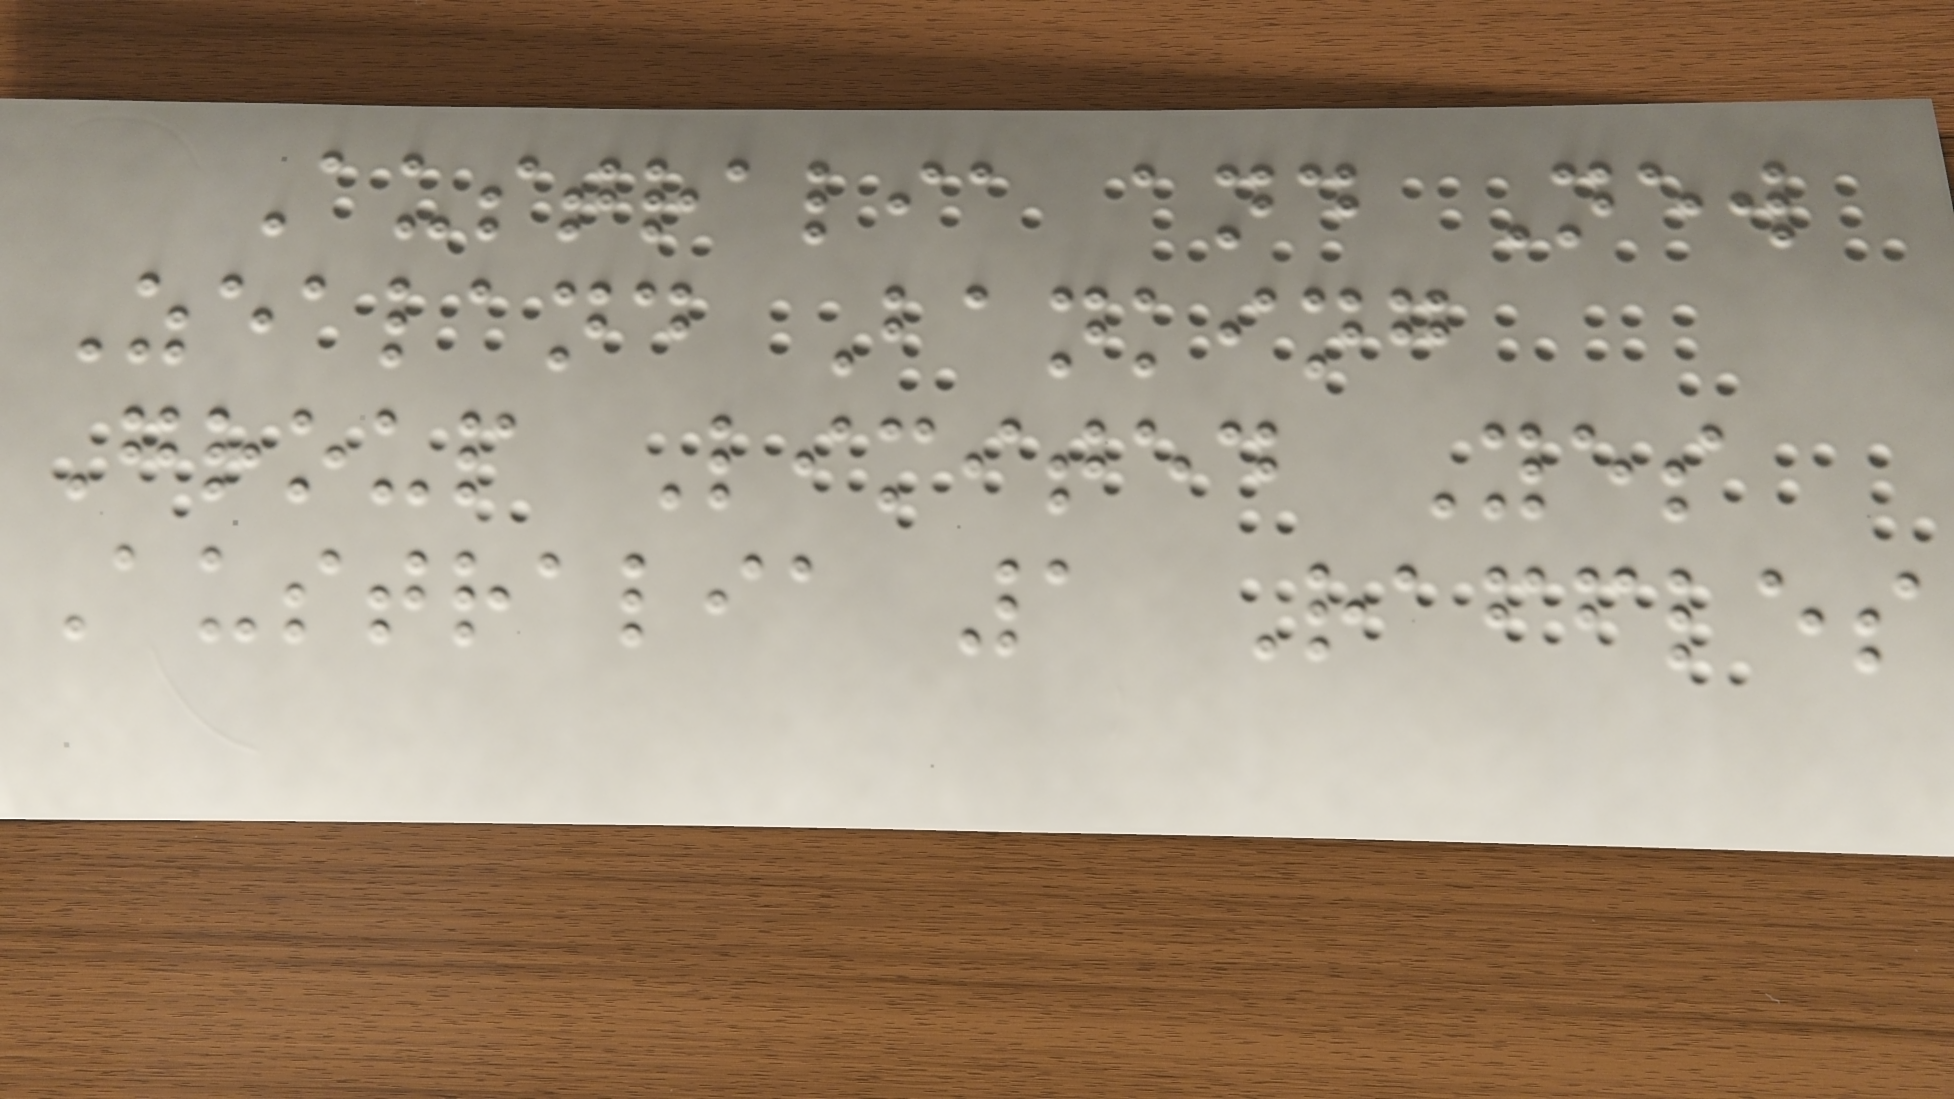Australia and New
Zealand Banking
Group Limited Yes
Australia 1 Raffles
